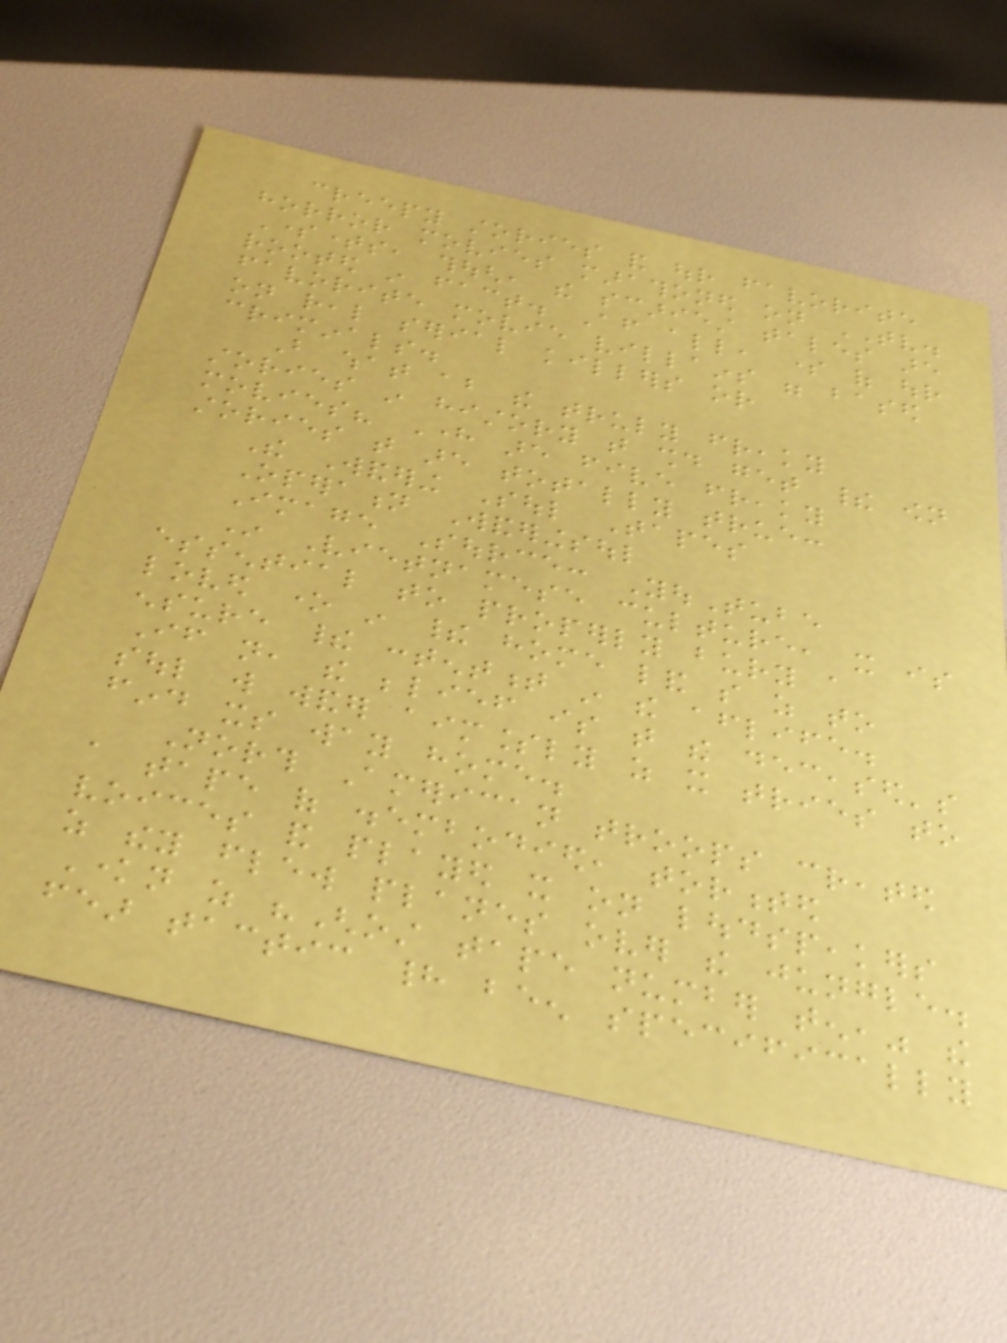creepy stories and our favorite
horror movies marathoned on TV.
Sometimes, though, the scariest tales are
rooted in fact. After all, some of our
favorite movie villains were based
on real serial killers or
criminals.
But what about the truly freaky
stories in history that should get their own
movies? Here are five freaky
stories that are totally true:
The Wandering Soul Tapes
Operation Wanderingsoul
Image Source: YouTube
In Vietnamese culture, it is
essential to properly bury a
loved one in their home land so as to
ensure their contentment in the afterlife.
If not, the belief is that the deceased's
soul will wander aimlessly as it tries to
find its way home.
North American troops created
a tape of disembodied, tormented
voices and played it on loudspeakers
as they flew planes over the jungle.
Known as "Ghost tape number ten," the
fear tactic had been specifically
